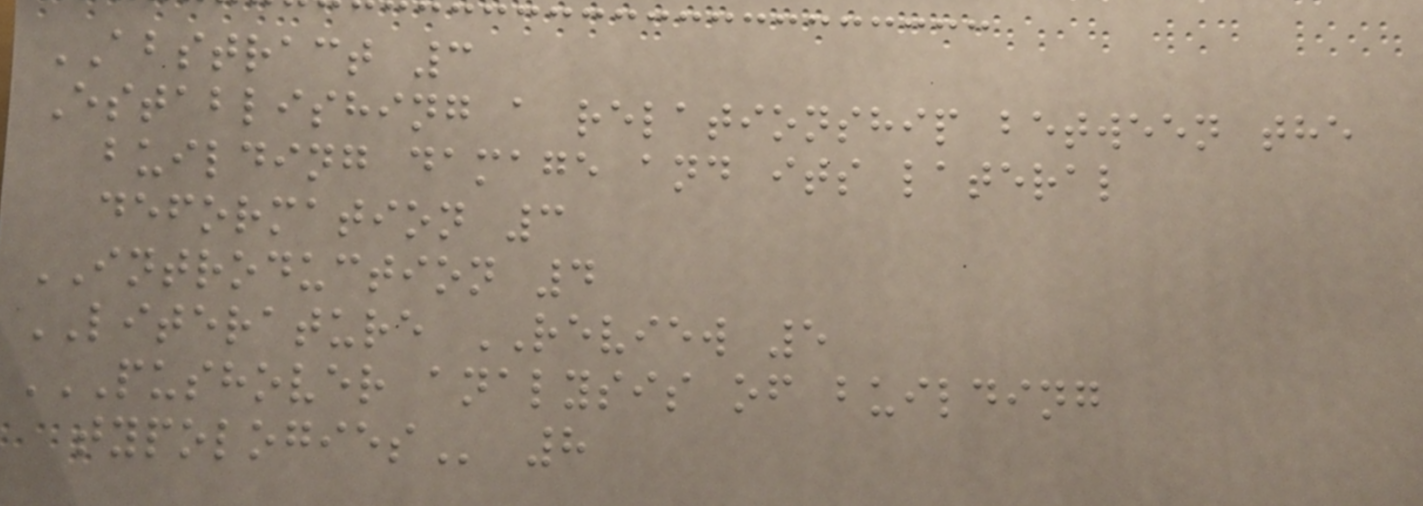ABSTRACT 3
Establishing a relationship between the
building damage and its lateral
deformation 3
INTRODUCTION 4
LITERATURE REVIEW 5
PUSHOVER ANALYSIS OF BUILDING
TYPOLOGIES 8
